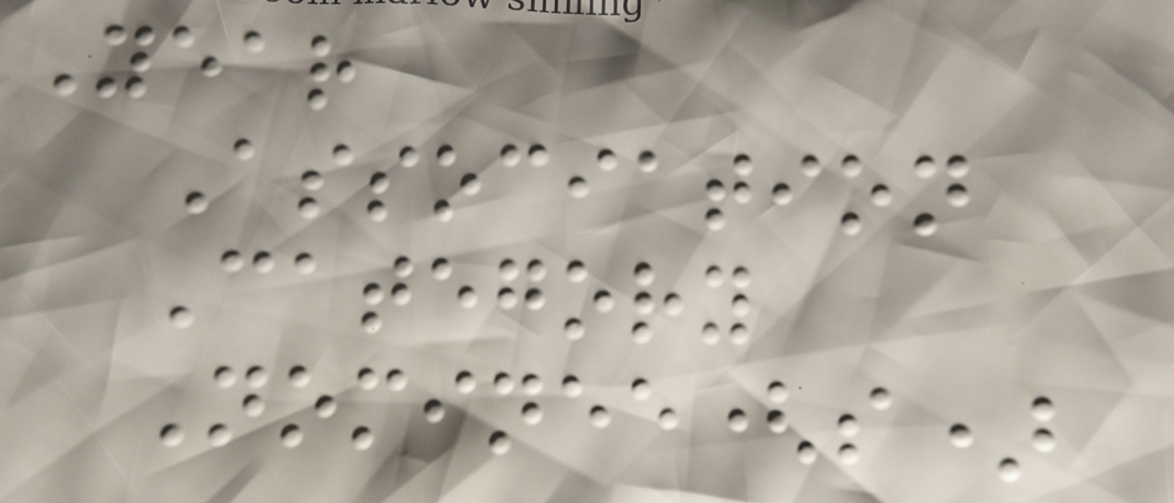Year
Association
Category
Nominee(s)
